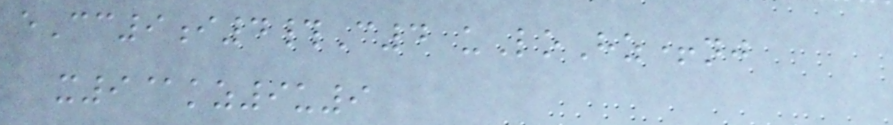eCc9i4#C4 uLoHz+nj
x9@kz9u9
